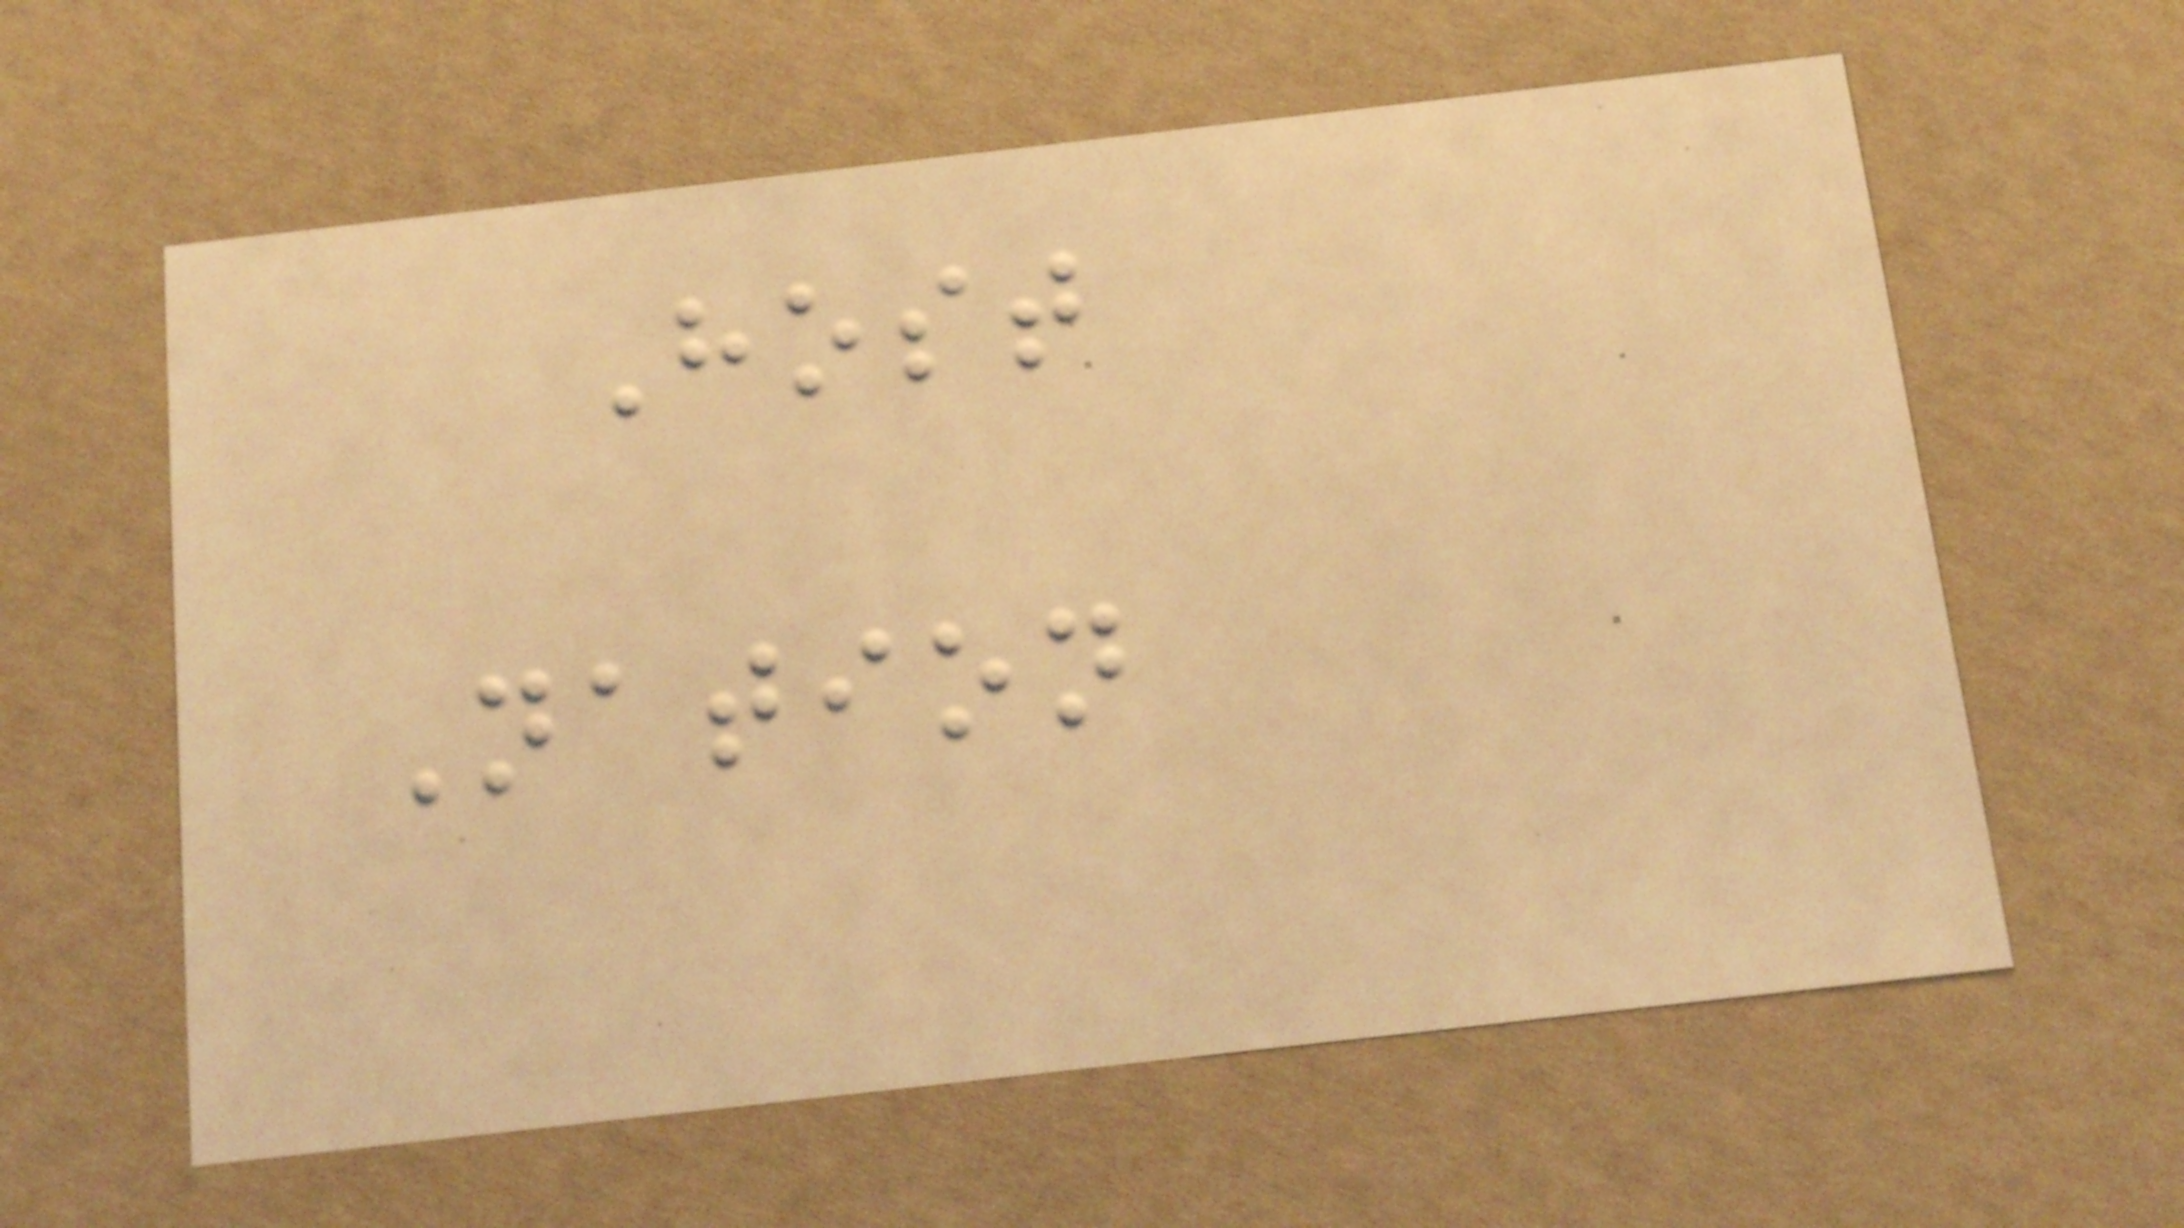Host
Nation
